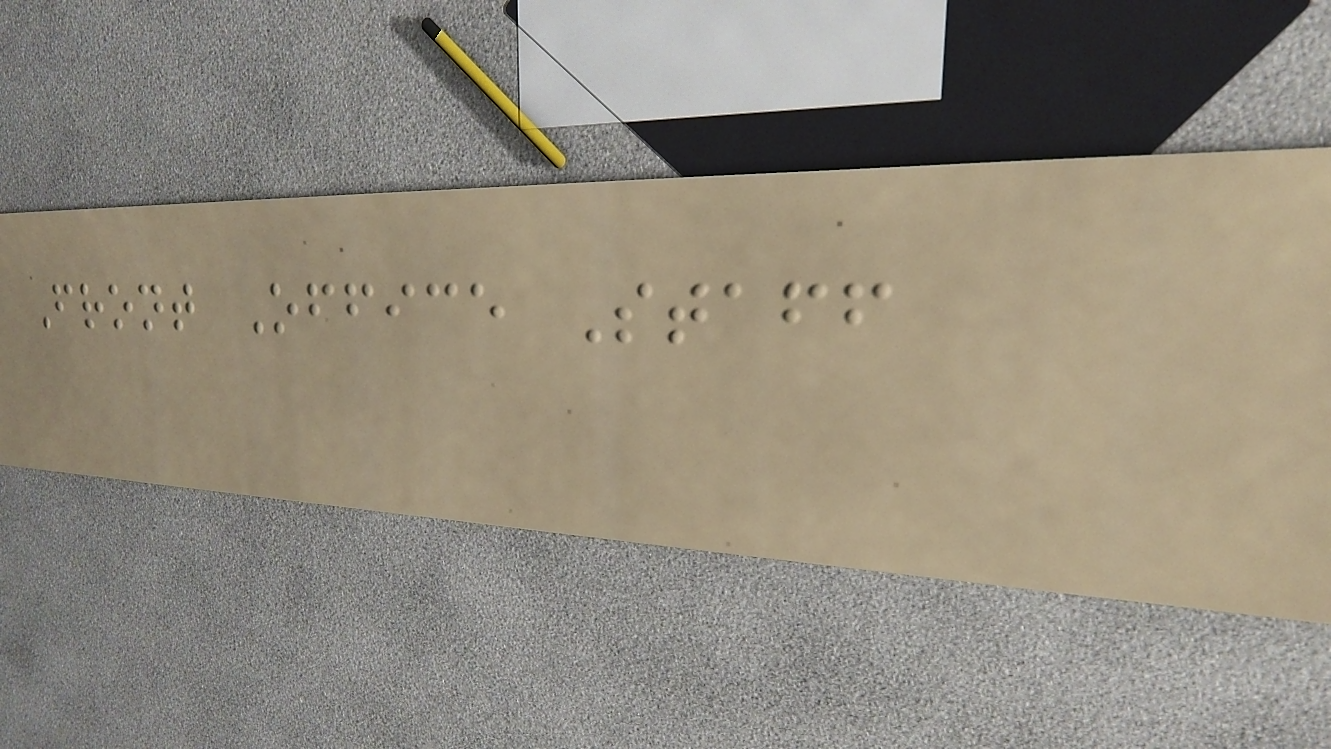Front Office Staff
